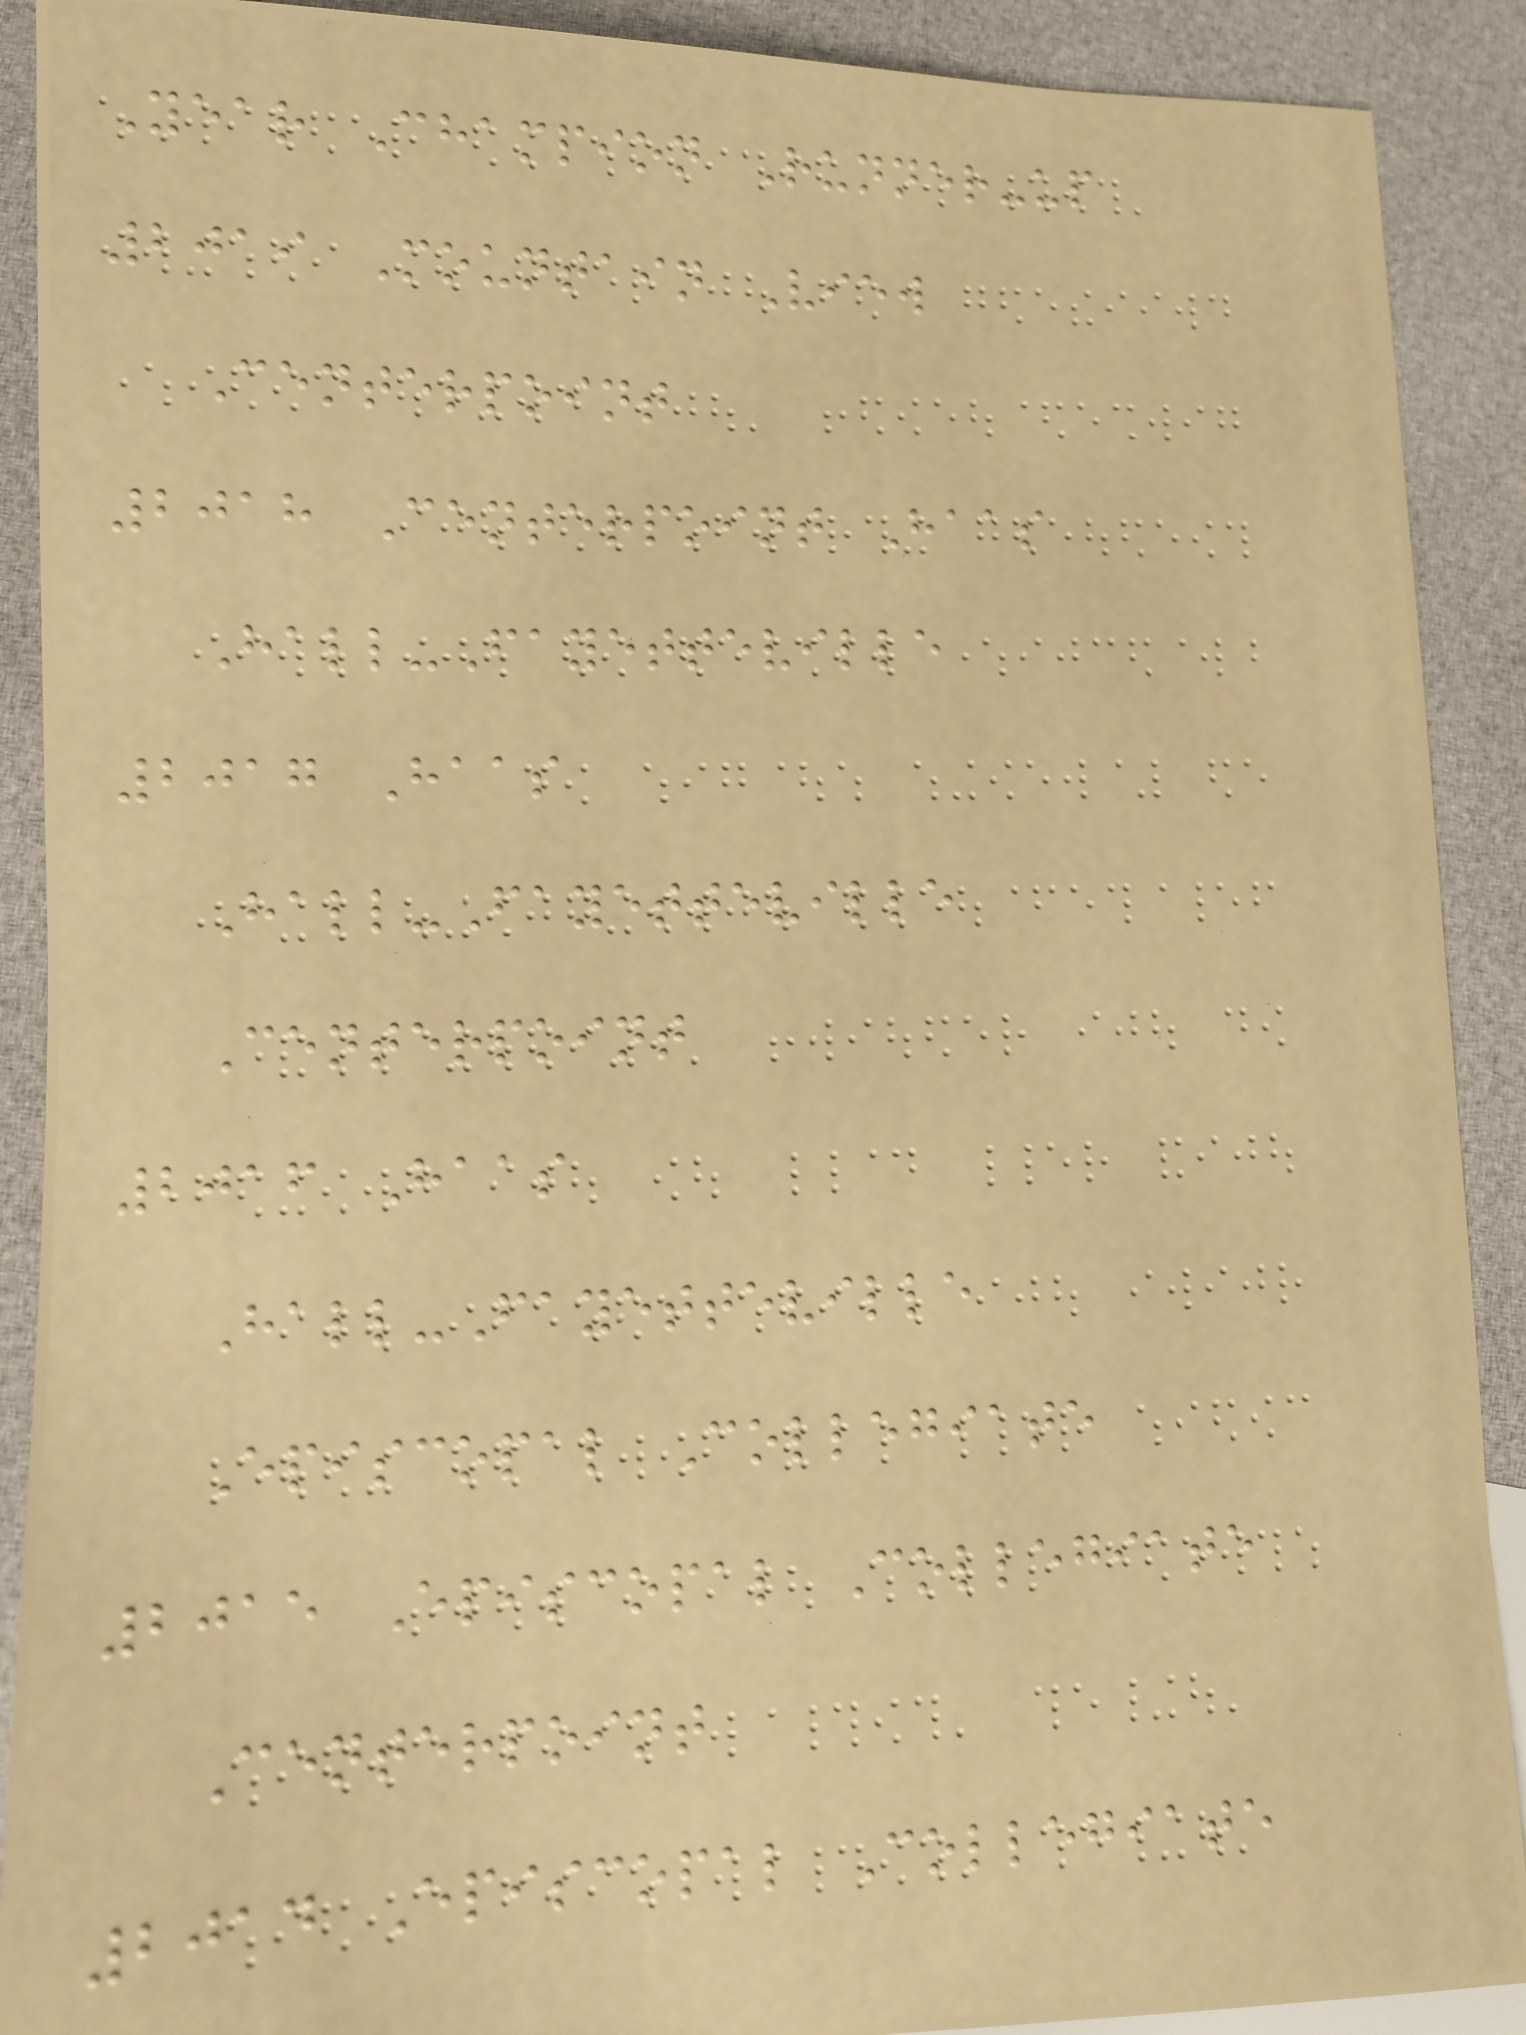Year Champion Runner-up
2019 Mountain View
Centerpoint
2018 Centerpoint Haas
Hall-Fayetteville
2017 Haas
Hall-Fayetteville
Centerpoint
2016 Haas
Hall-Fayetteville
Episcopal Collegiate
2015 Episcopal Collegiate
Centerpoint
2014 Episcopal Collegiate
